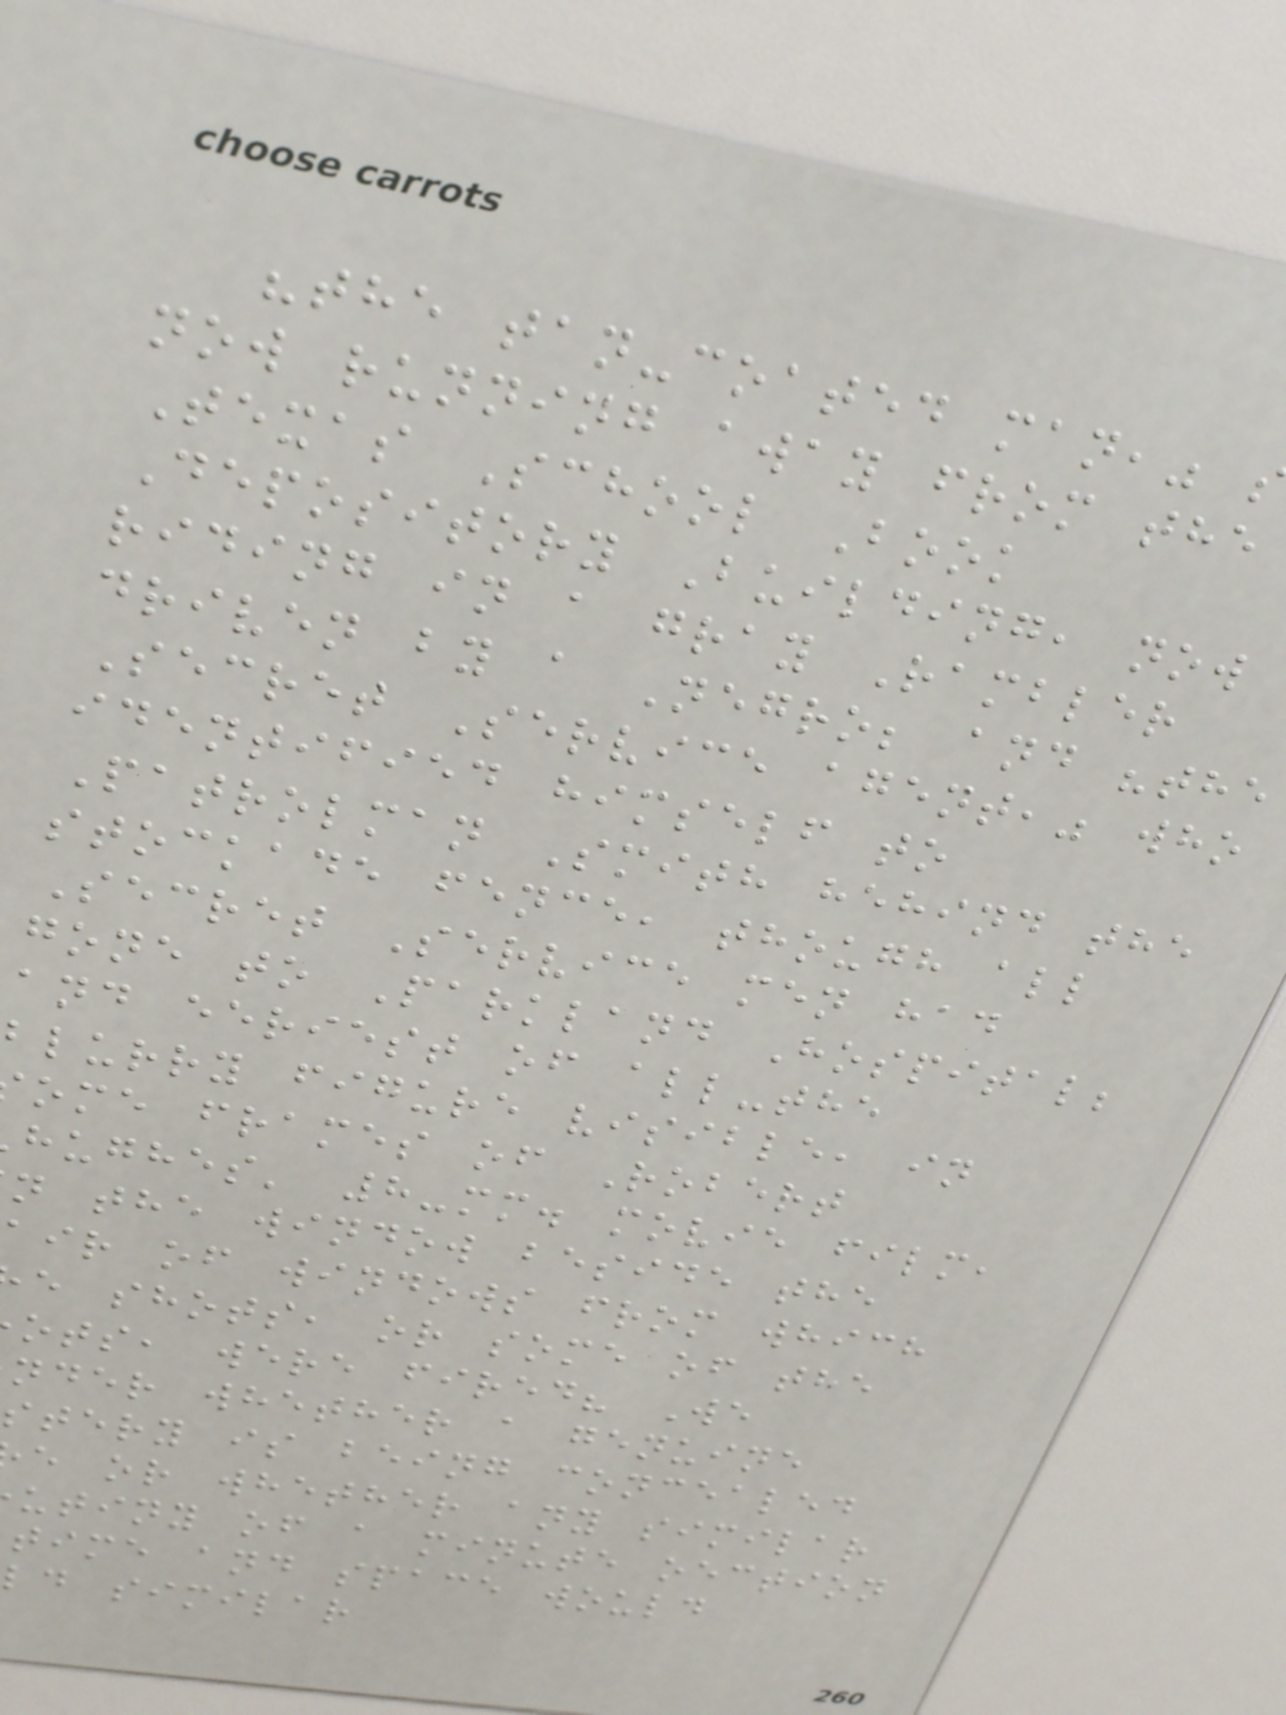"the tan-coated man,"
now running away from the
Texas School Book
Depository Building, now
riding in a gray Rambler
driven by a Negro; and "the
Secret Service agent," who
identified himself to
Patrolman Smith hehind the
stockade fence, though all
Secret Service men had
gone to Parkland Hospital;
and eeriest of all-the
blurry figure visible, in
ome frames of Robert
hughes' 8-mm. movie film,
n the window beside the
air of windows from which
e shots, or some of the
ots, were fired? We
nder whether a genuine
stery is being concealed
e or whether any similar
utiny of a minute oection
time and space would
ld similar
